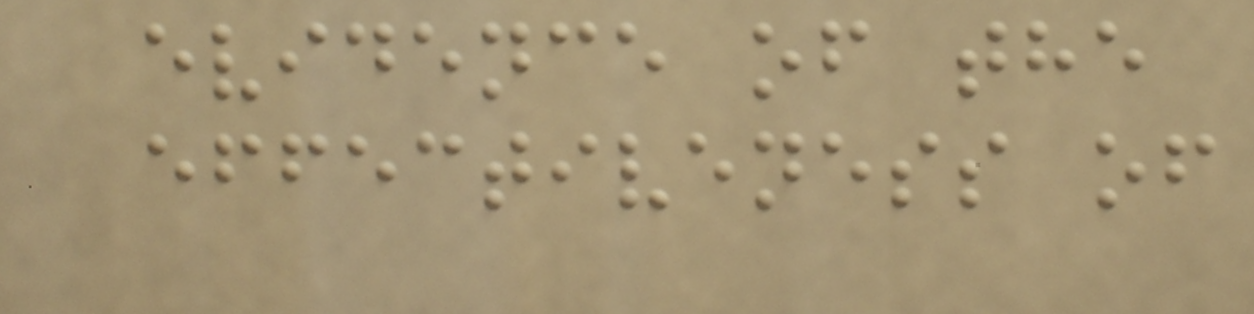evidence of the
effectiveness of
